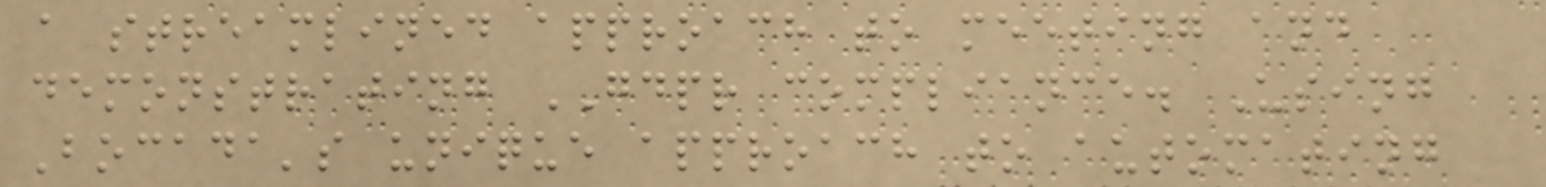a streamlined approach to meeting and
demonstrating GDPR compliance. Using
Bocada's unique approach to automating
